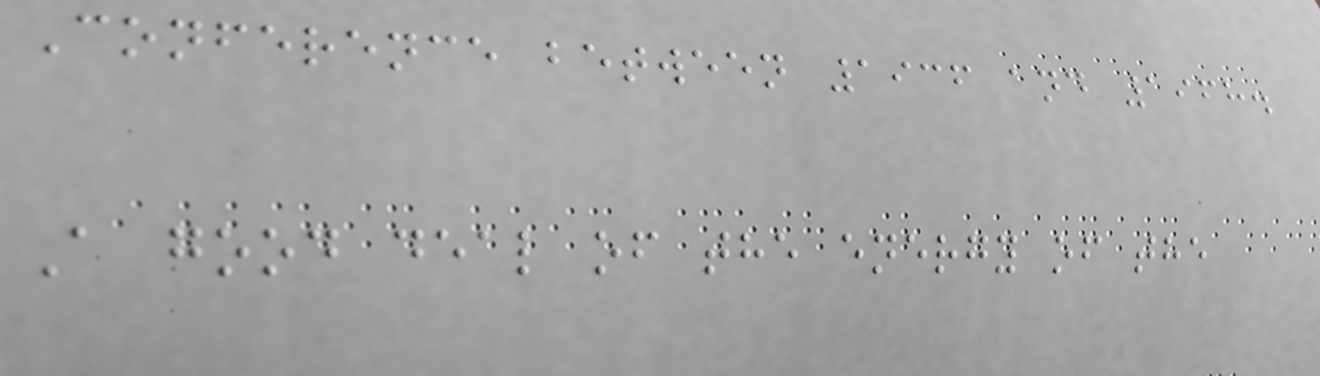Conference between 1936 and 1968.
A good deal of the energy of the
